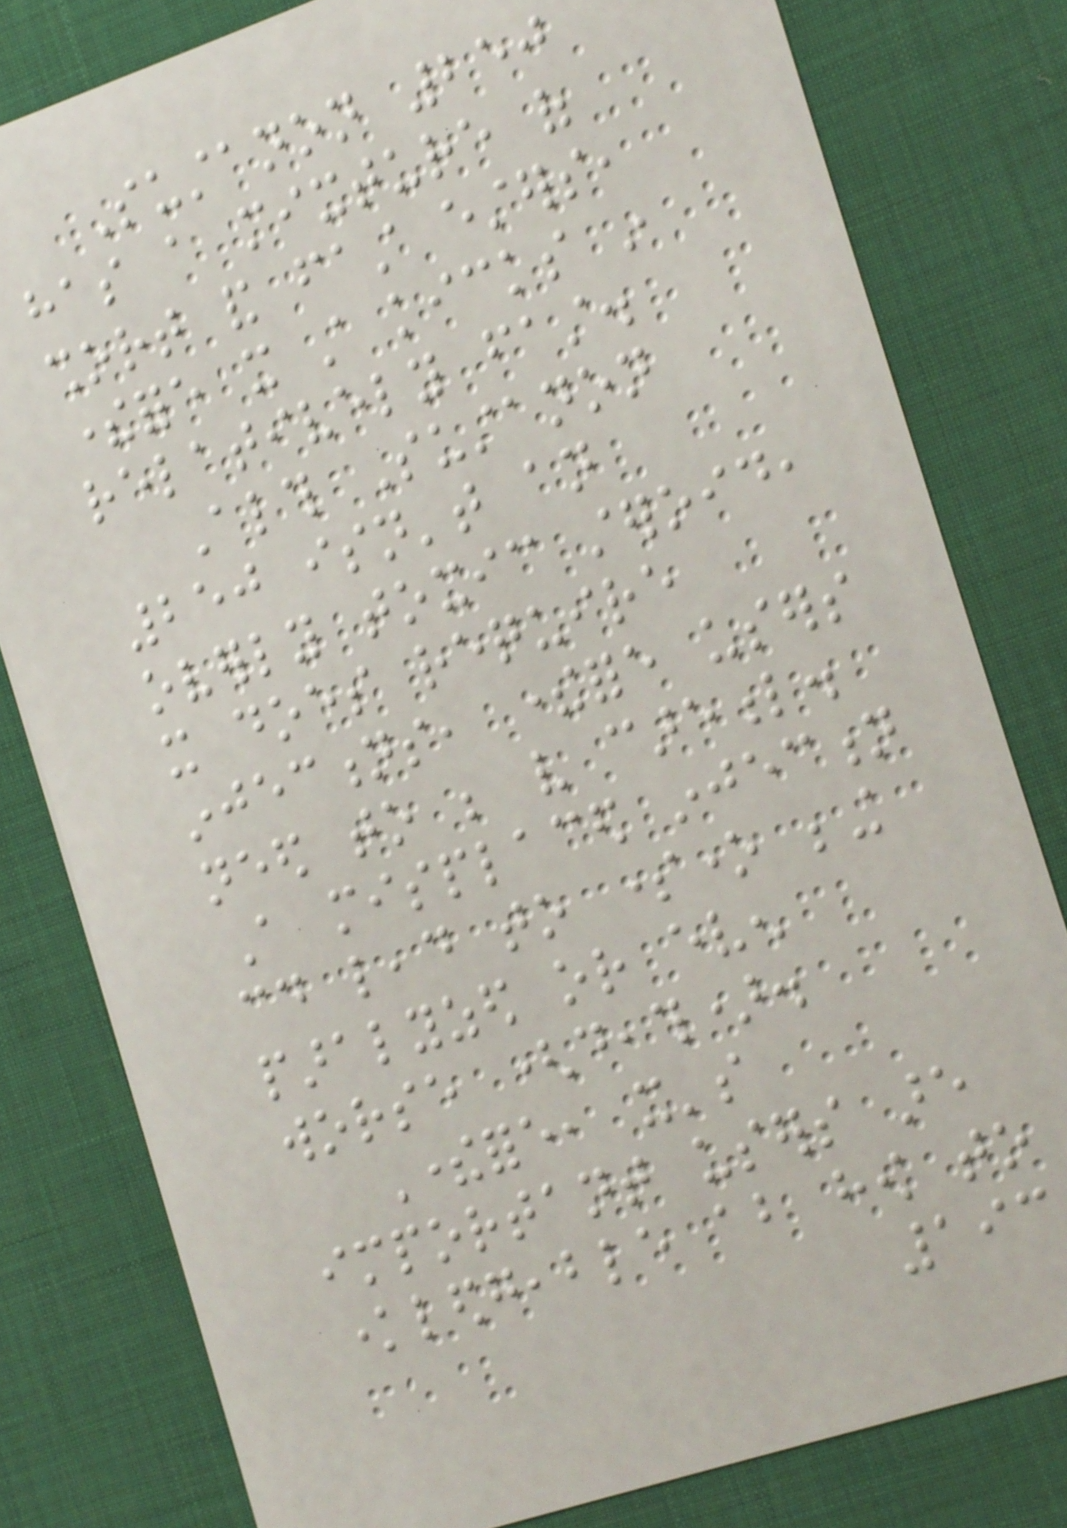Sustanon 250
has a mixture of
short and fast esters,
therefore it still kicks in
relatively fast.
Although Sustanon
250 isn't an
overly toxic steroid,
it does require
injections, therefore users
need to be very careful.
A misplaced injection
could lead to someone being
paralyzed or even
worse (death).
Therefore, it's
important users are
knowledgeable about how to
193
